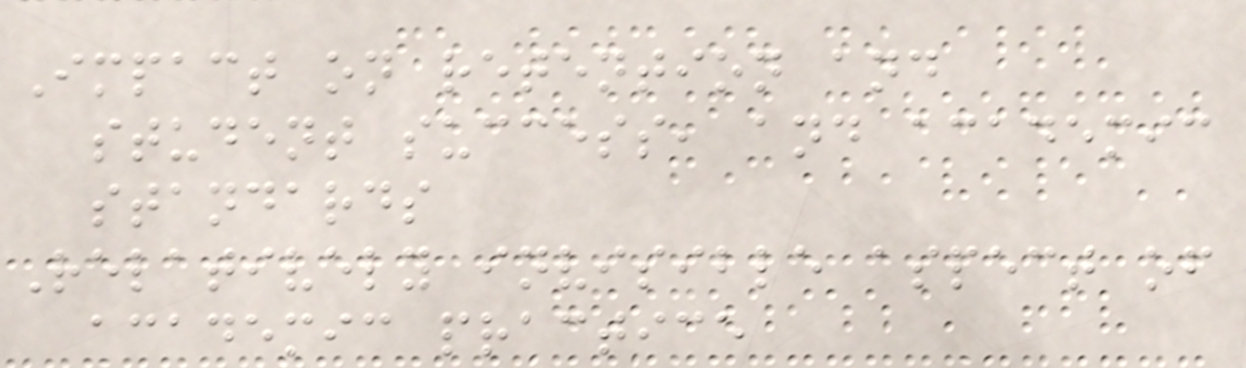Impact on retention and
student success, and academic
standards
Relatively invisible aspect of
academic practice
